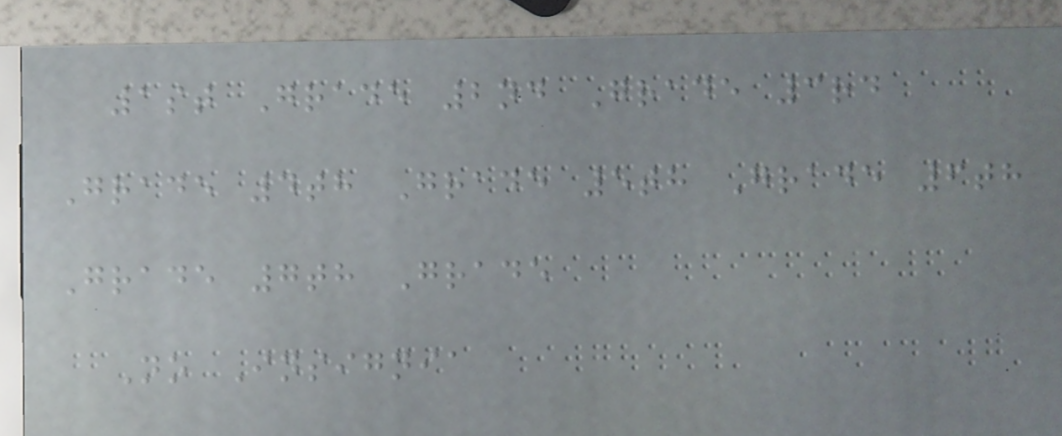1st Grade 2nd Grade 3rd
Grade 4th Grade 5th Grade 6th
Grade 7th Grade
No Insignia
